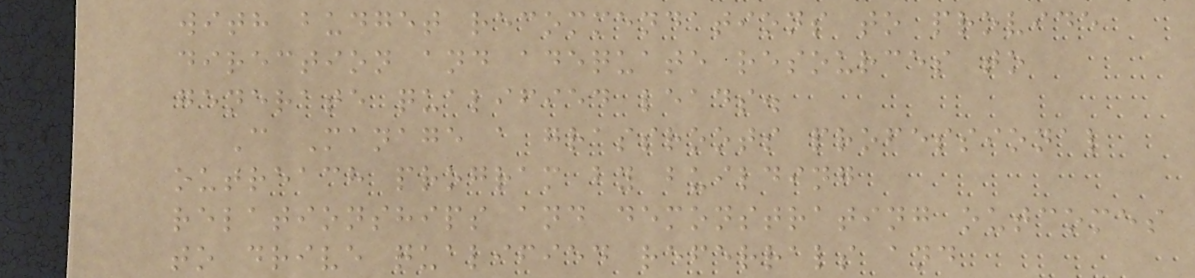with budget recommendations to provide
direction and adequate resources to
generate qualified leads.
C Manage a grassroots professional
outreach program by building
relationships and demonstrating outcomes
to drive qualified referrals and
